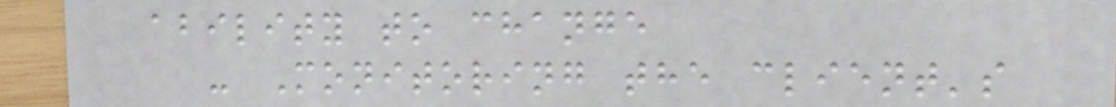ability to change
- Monitoring the client's
